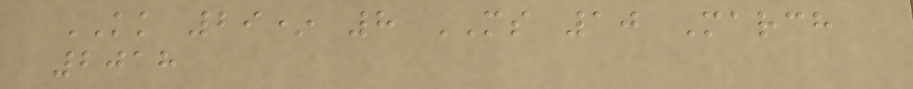KK 29* 8 MS 10 March
2018
